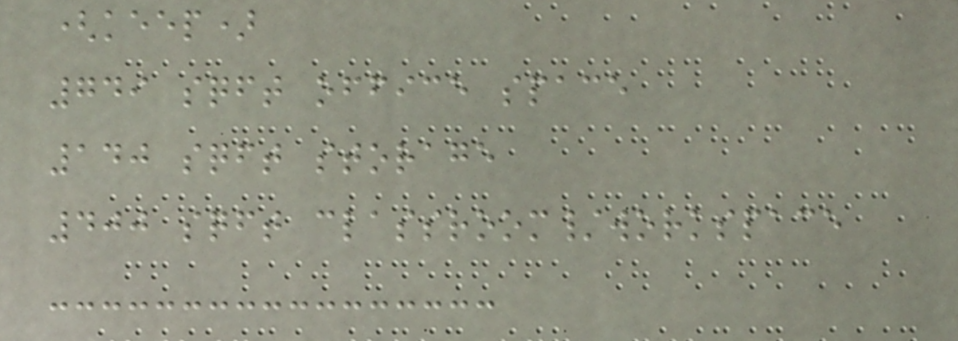(keep)
749 sqft office space
140 sqft storage
400 sqft classroom/workspace
